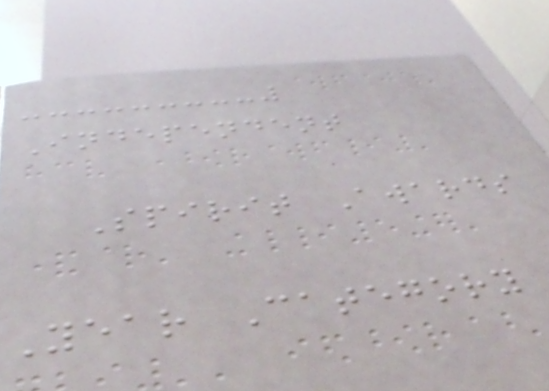Independent
Spirit Awards
Year Category
